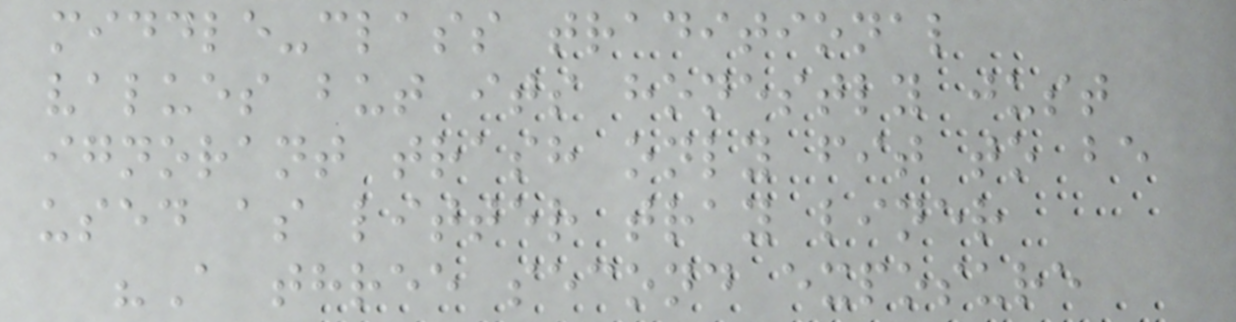middle-class traditional
values but its honestly just
ignorant trash only fit to be
used as litter tray liner
"A three second exposure
